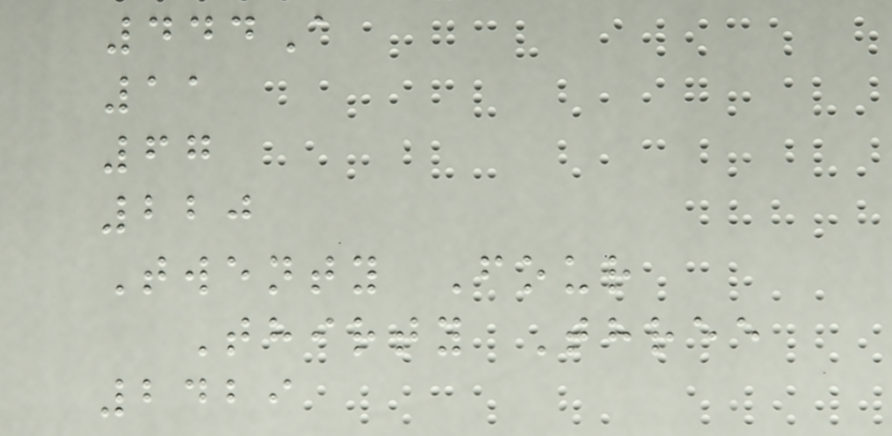444A
11
67
220
Twenty Four
Thirty Three
2429
